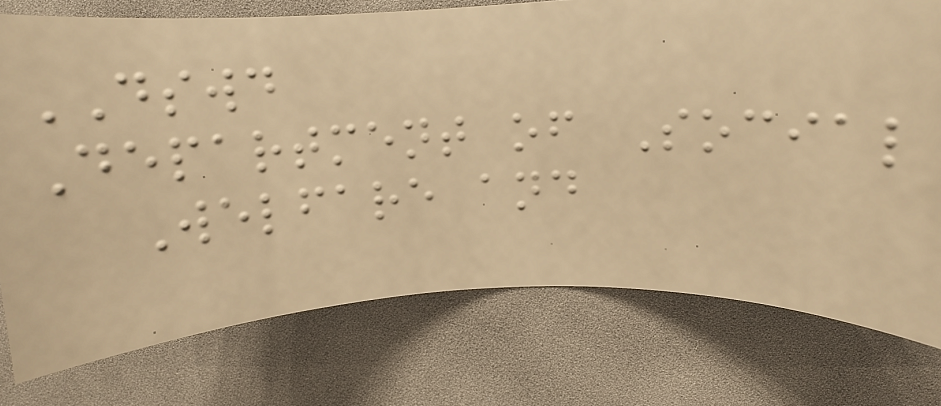DSWD
Department of Social
Welfare and
